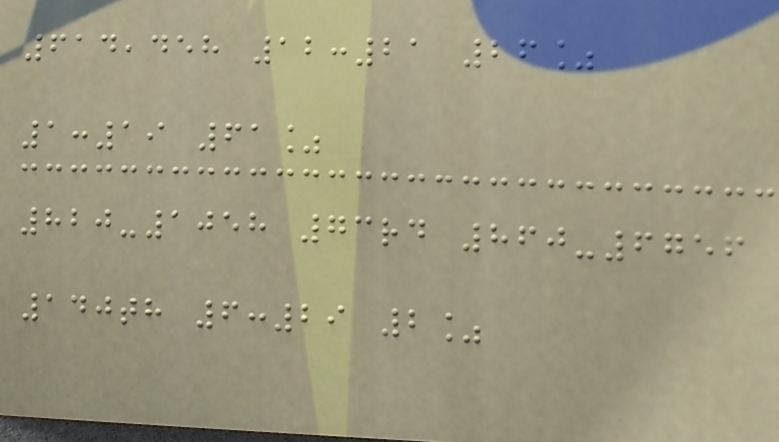614,458 12:21 26%
1:19 61%
820-1058 73rd 860-6756
140th 6:29 2%
